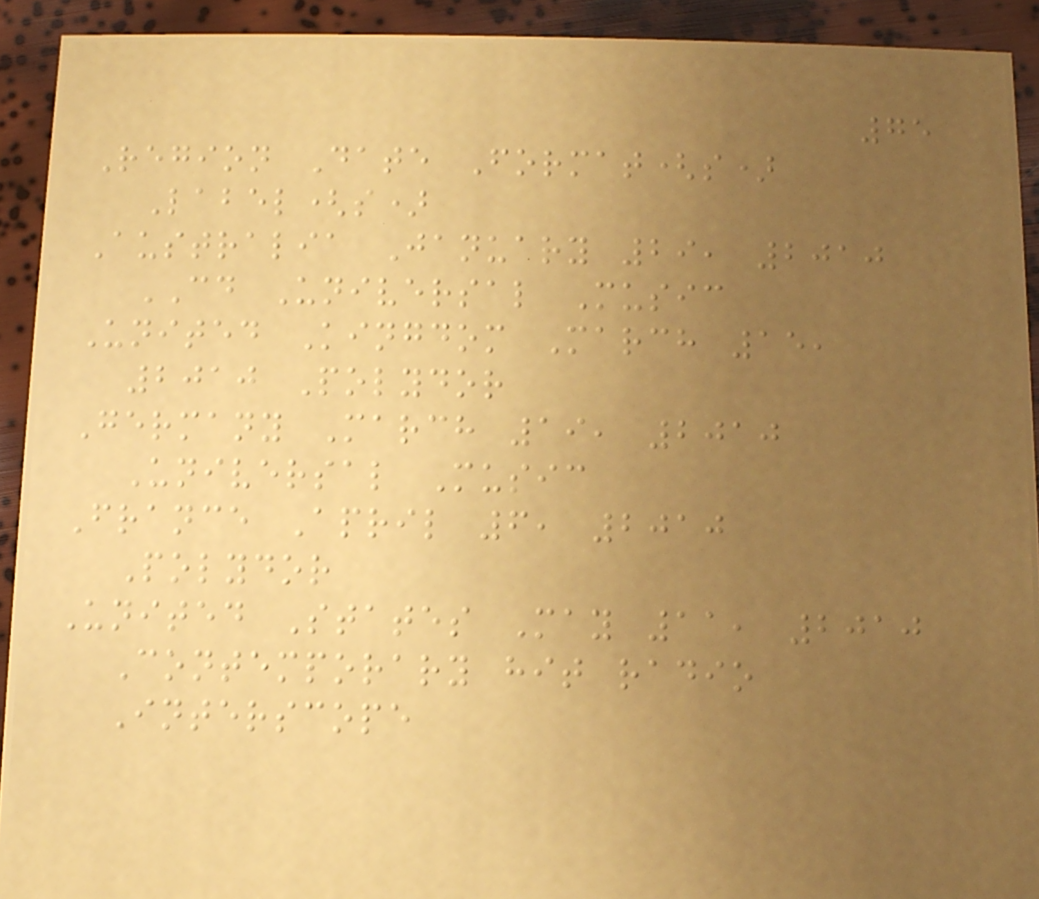75
Region Date Format(s)
Label(s)
Australia January 29, 2010
CD Universal Music
United Kingdom March 15,
2010 Polydor
Germany March 19, 2010
Universal Music
France April 6, 2010
Polydor
United States May 11, 2010
Contemporary hit radio
Interscope
